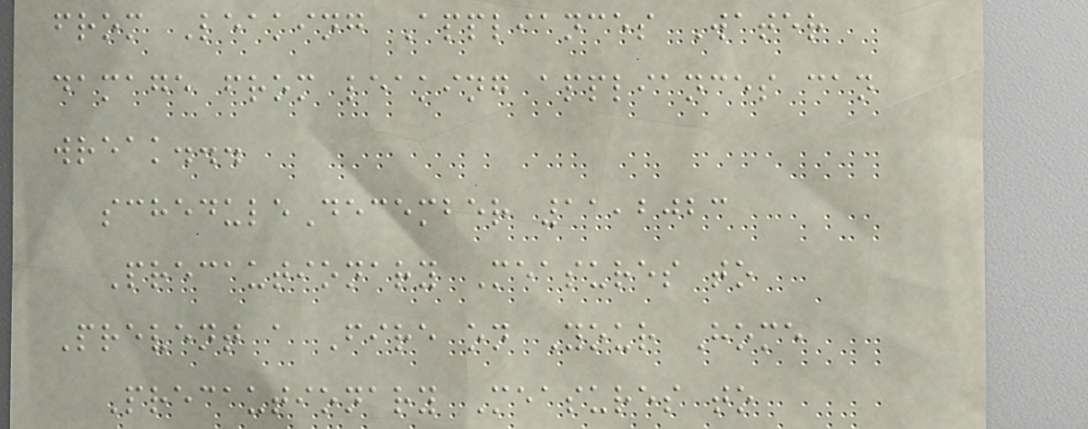from Leaking Appliances Water
damage from leaking appliances can
wreak...
scheduleDecember 11,2023
Precautionary Measures to
Prevent a Fire on Your Home
Precautionary Measures to
